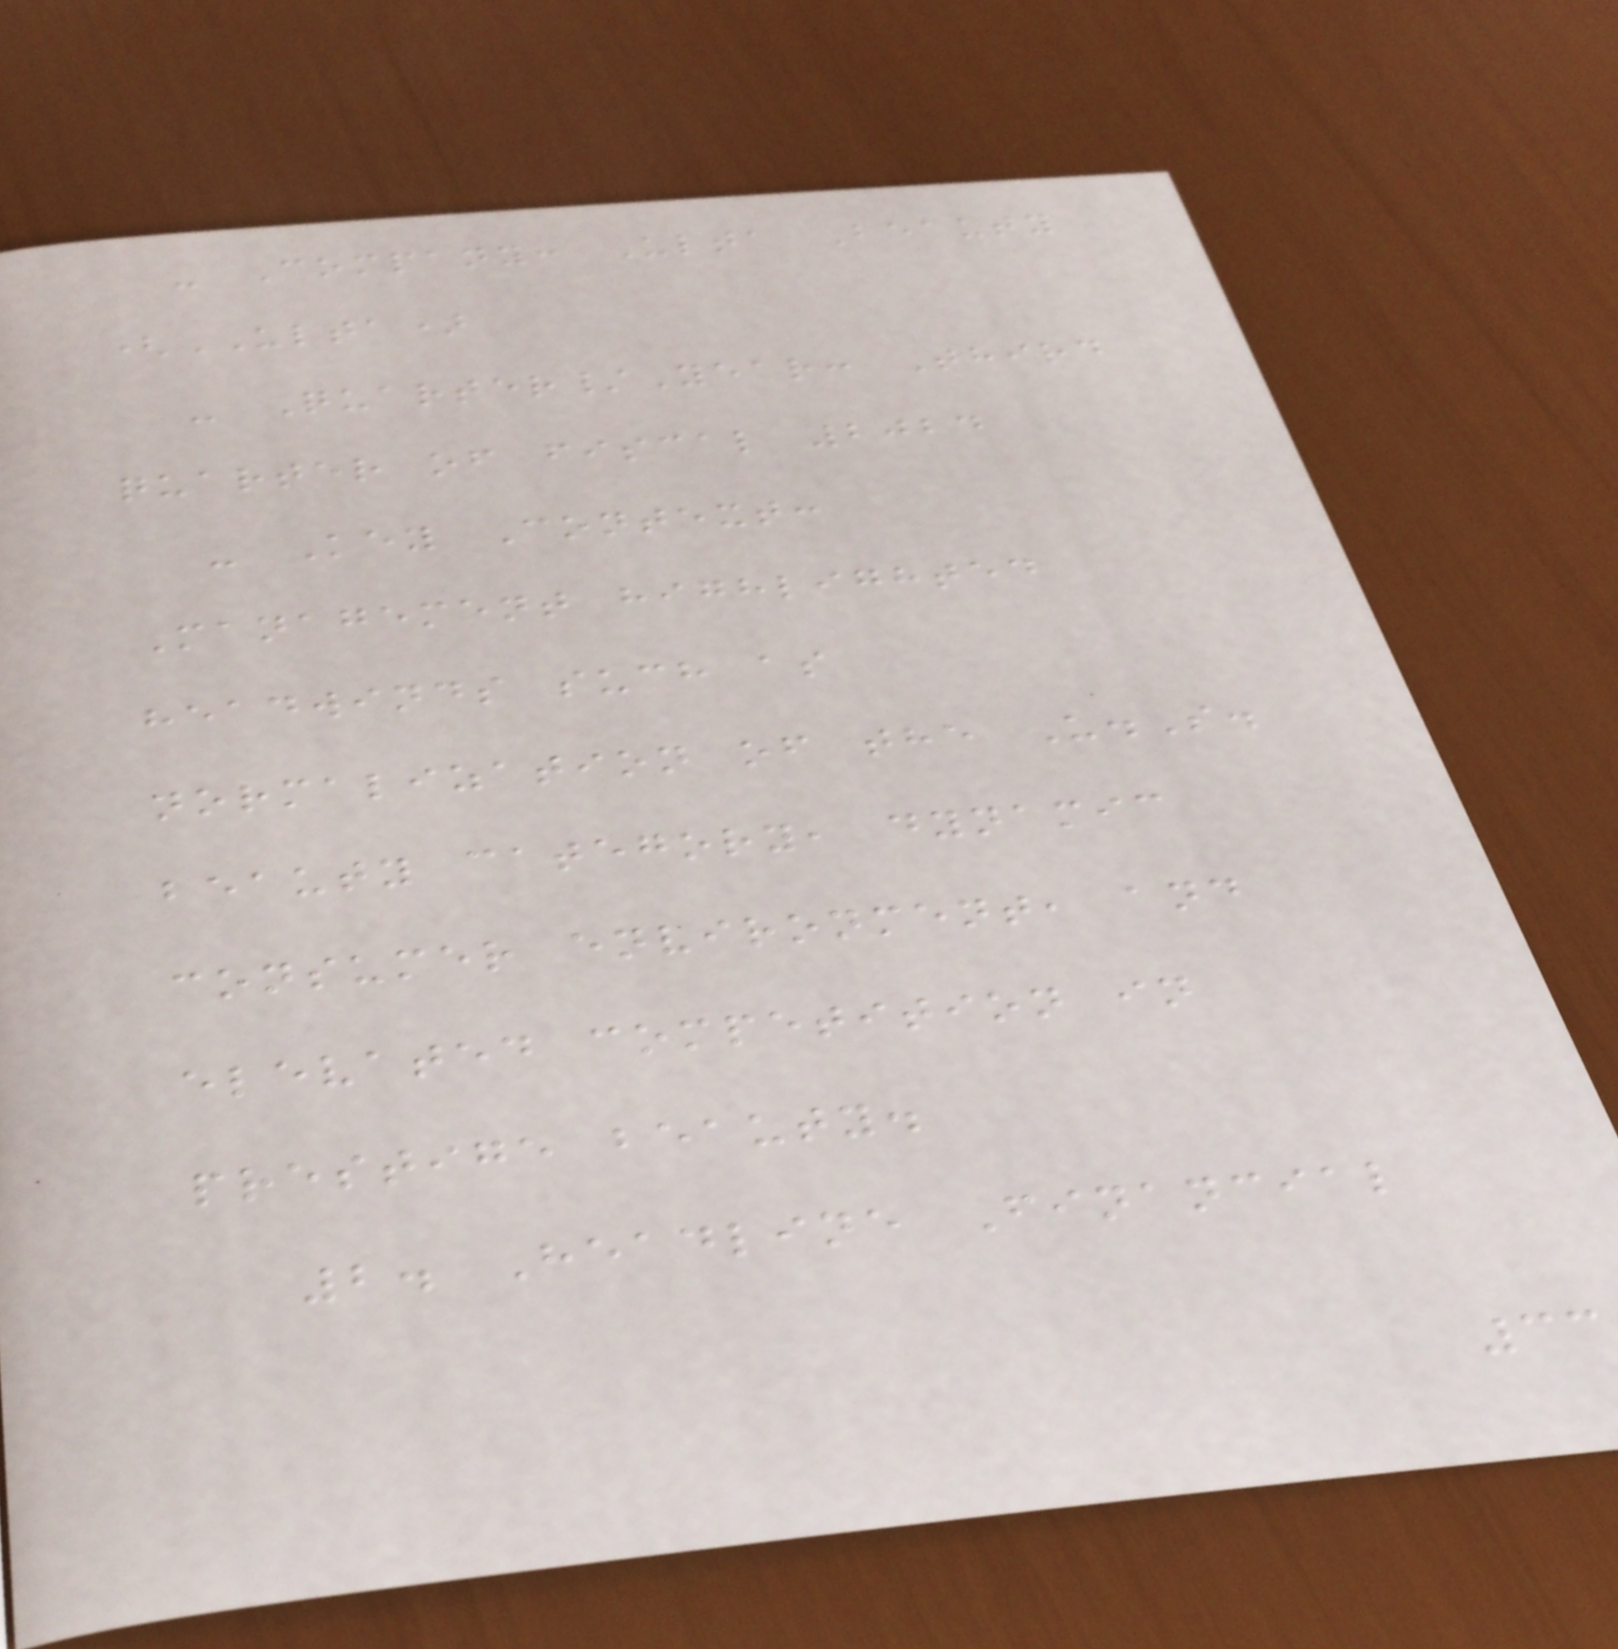- Company: Ulta Beauty
(ULTA)
- Quarter/Year: Third
quarter of fiscal 2024
- Key Context:
Management highlighted
headwinds such as
normalization of the U.S.
beauty category, dynamic
consumer environment, and
elevated competition in
prestige beauty.
2. Headline Financial
33
